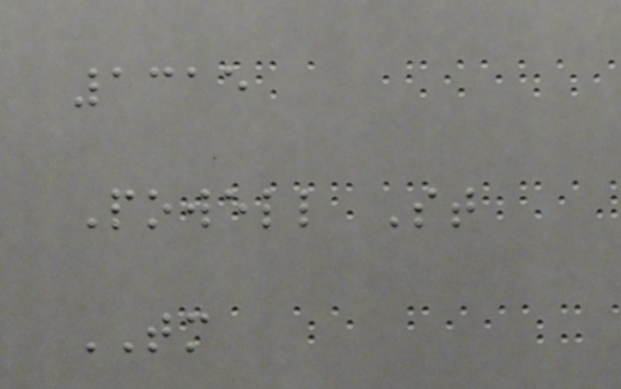1315
Powell St
TM
